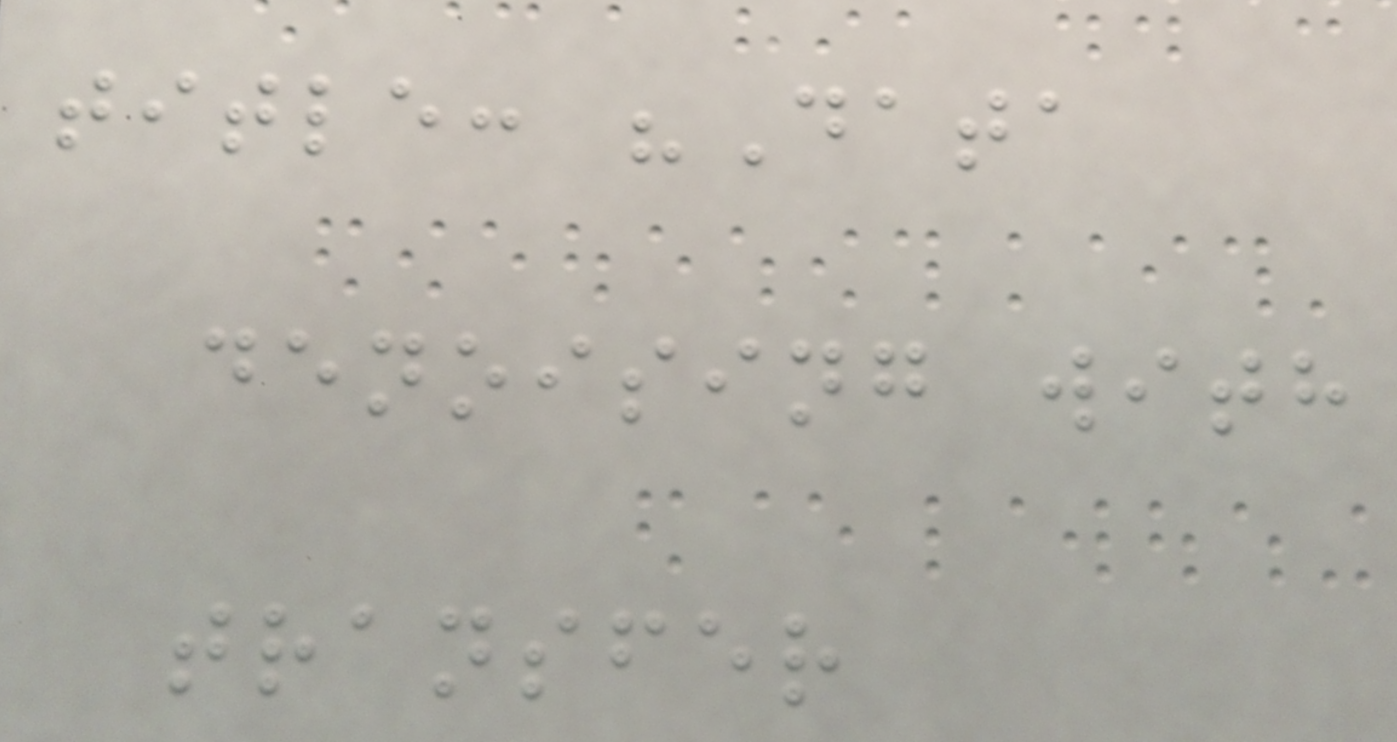title: "Data
denoising with
transfer
